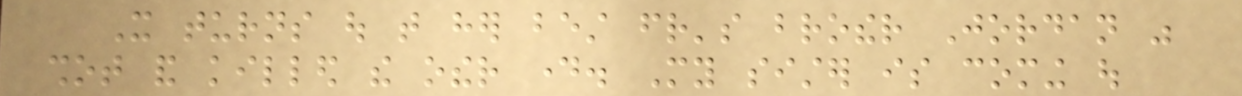It turns out that her best friend's brother Jordan was
shot and killed the other day. My sister is coming out
